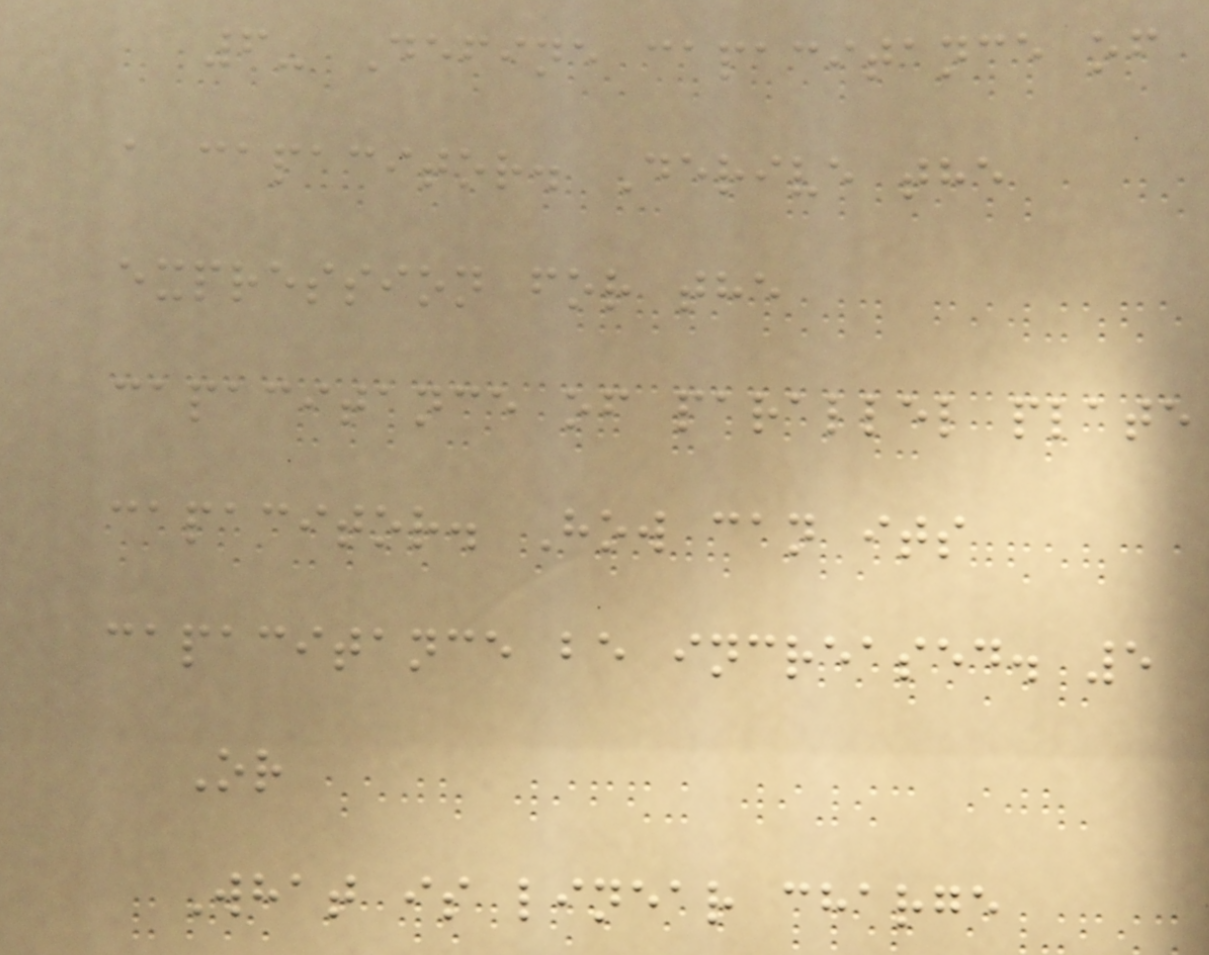6- Define capacitance of
a capacitor. Derive the
expression for the
capacitance of parallel plate
capacitor. How can its
capacitance be increased. 5
Or
What is linear charge
